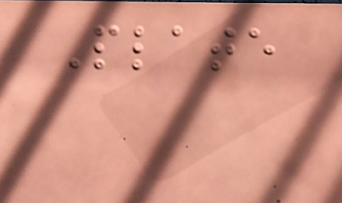Plate
